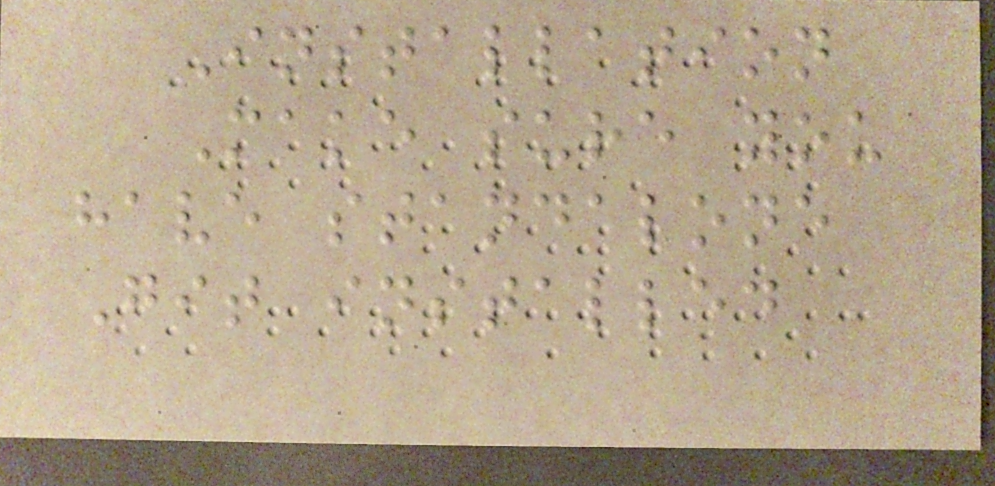Installation
Make sure you
have standalone
Git installed
